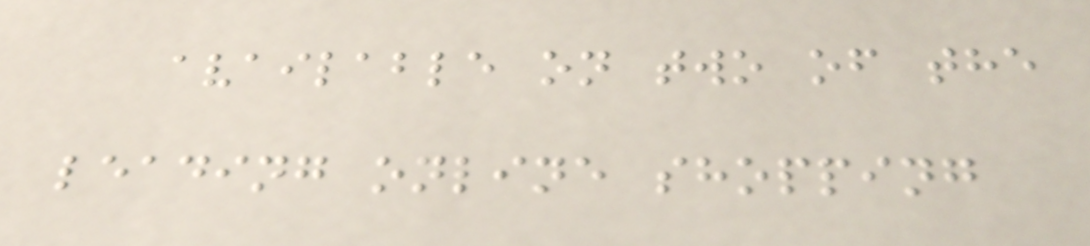available on two of the
leading online shopping
